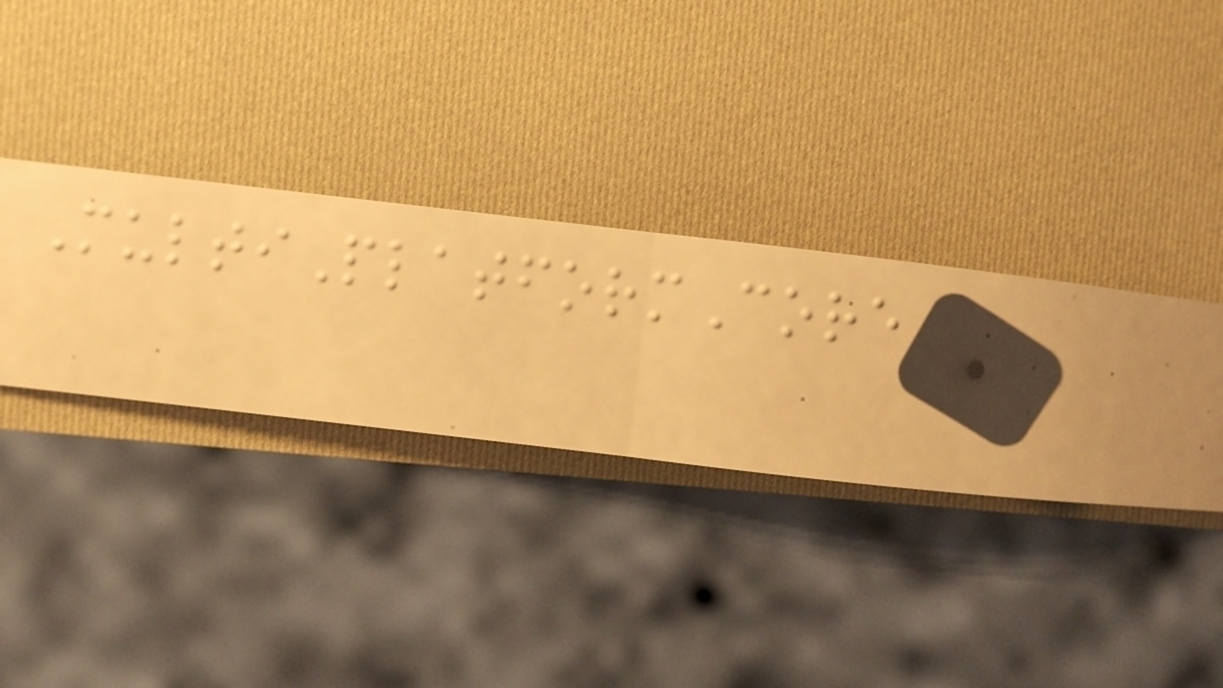MultiPlatformCore
